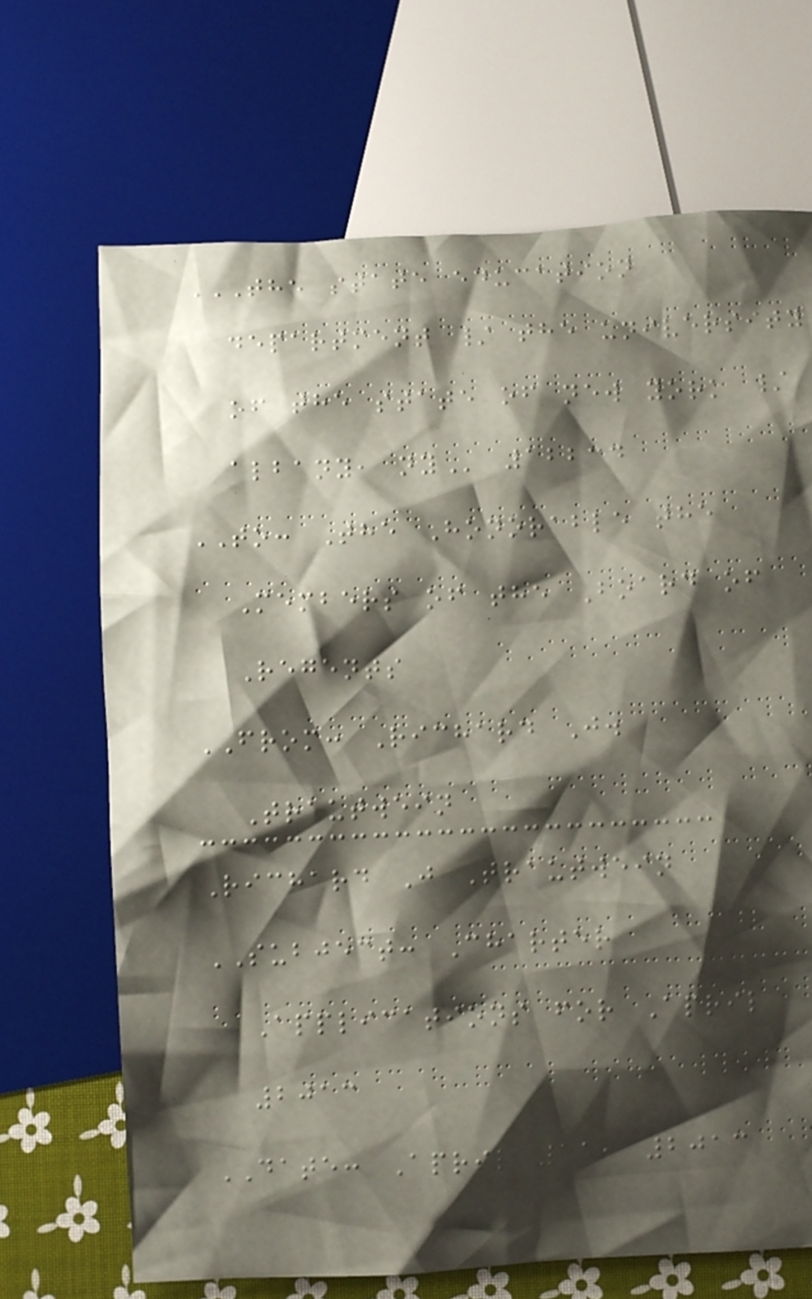THE STATE EDUCATION
DEPARTMENT / THE UNIVERSITY
OF THE STATE OF NEW YORK /
ALBANY, NY 12234
TO: The Honorable the
Members of the Board of
Regents
FROM: Richard J.
Trautwein
Richard J Trautwein
SUBJECT: Charter
Applications for April
2013
DATE: April 11, 2013
